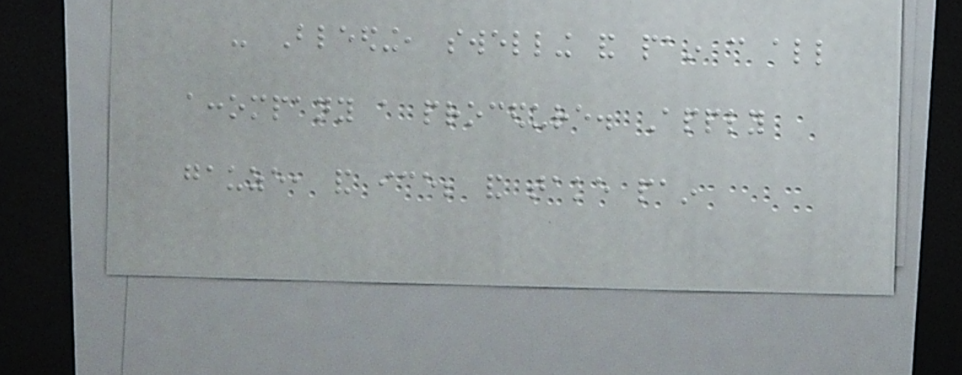- Bleeding, swelling and pain can all
accompany a procedure. Apply
gauze, and ice; and take pain
